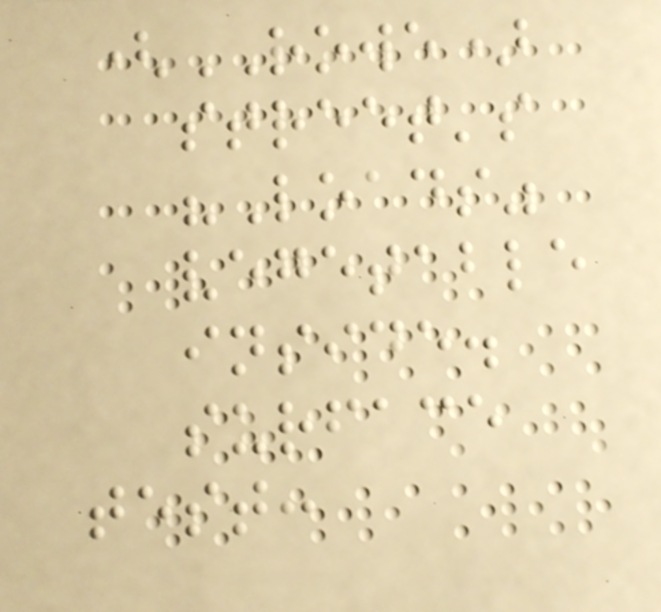(ROWE)
street's
"Loads"
vegetable
inside.
surface
test:
